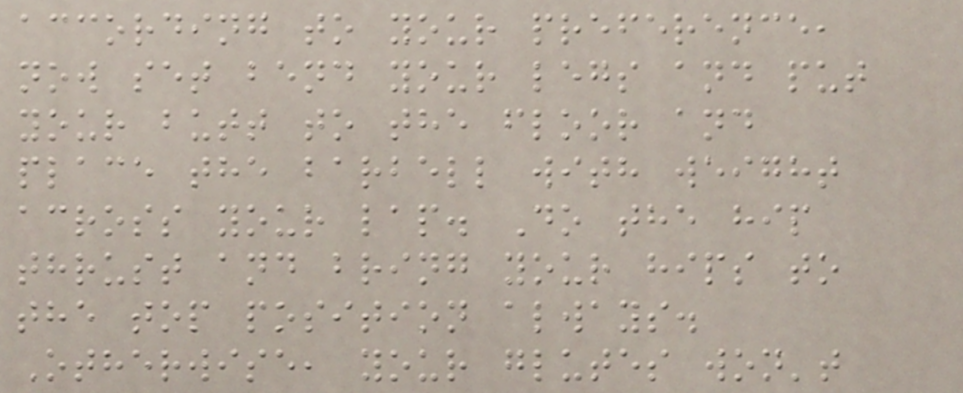according to your preference,
now set bend your legs and put
your butt to the floor and
place the barbell with weight
across your lap. Do the hip
thrust and bring your hips to
the top position always.
Otherwise, your glutes won't
